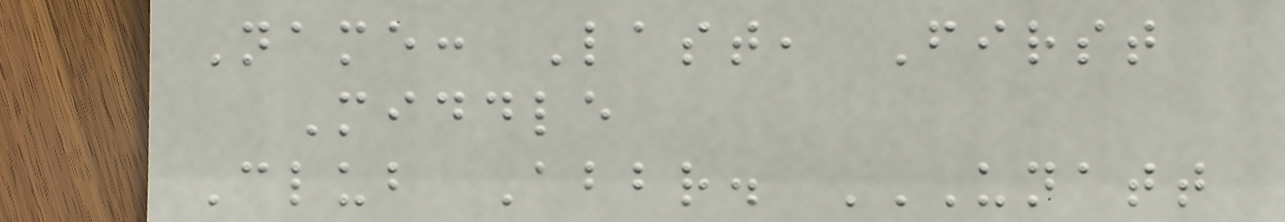Name: Last, First
Middle
Club Abbr. UNATT
